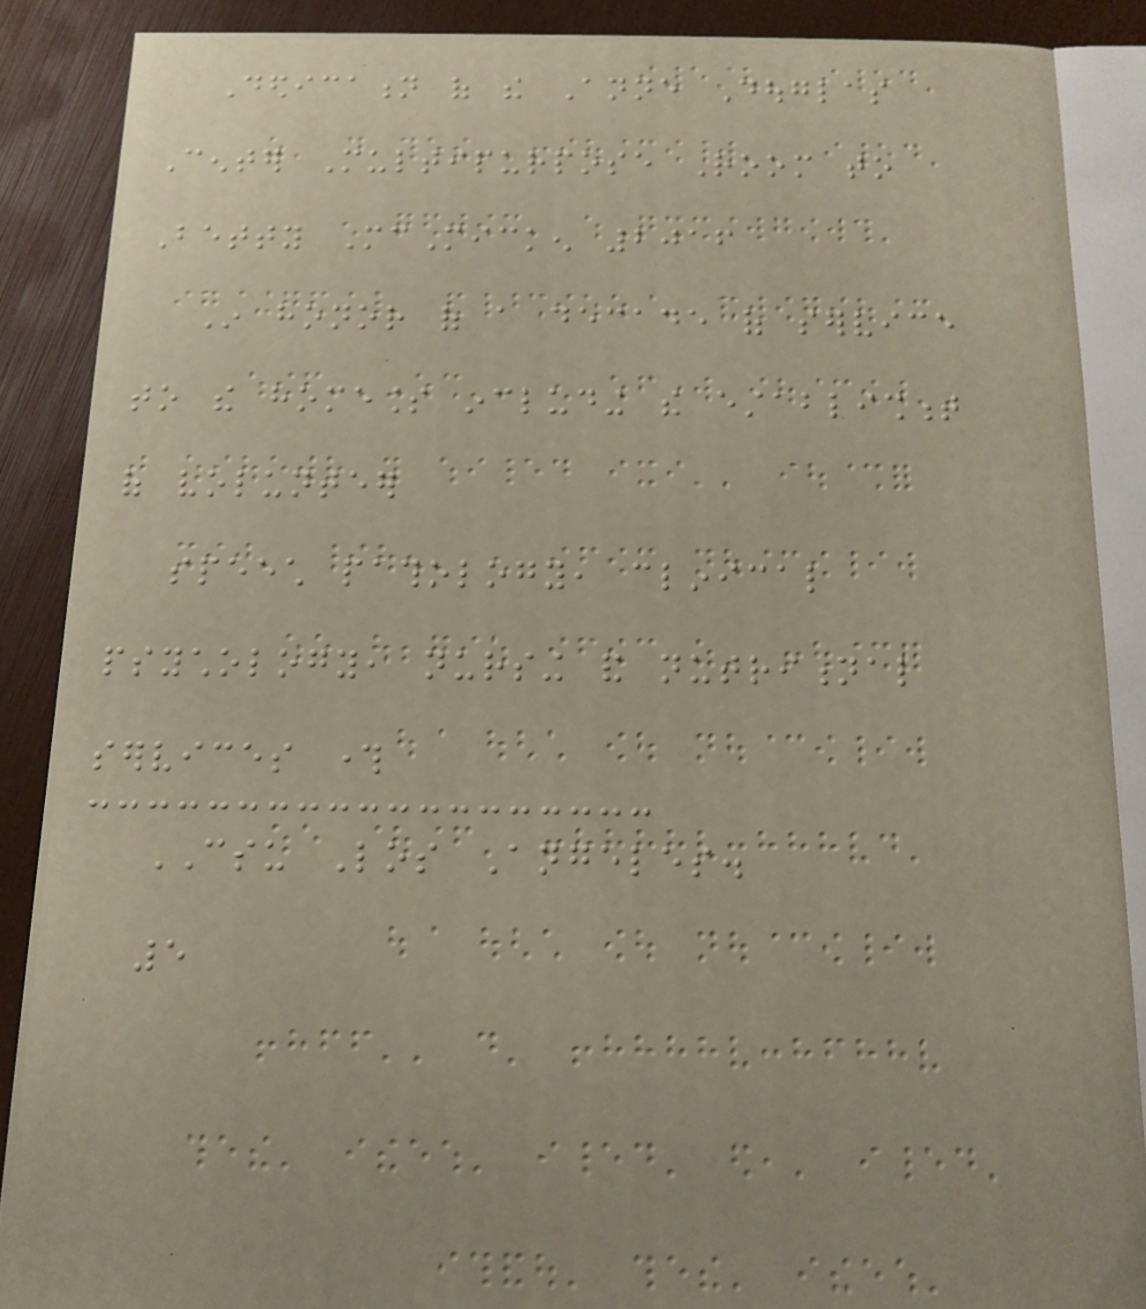Dedication of the Anne Douglas
Center Multipurpose Room to
Betty McMicken 2016
In honor of a decade of service
to the homeless including the establishment
of volunteer
speech pathology, clinical
psychology, nursing and nutritional
services through
CSU Los Angeles.
5
